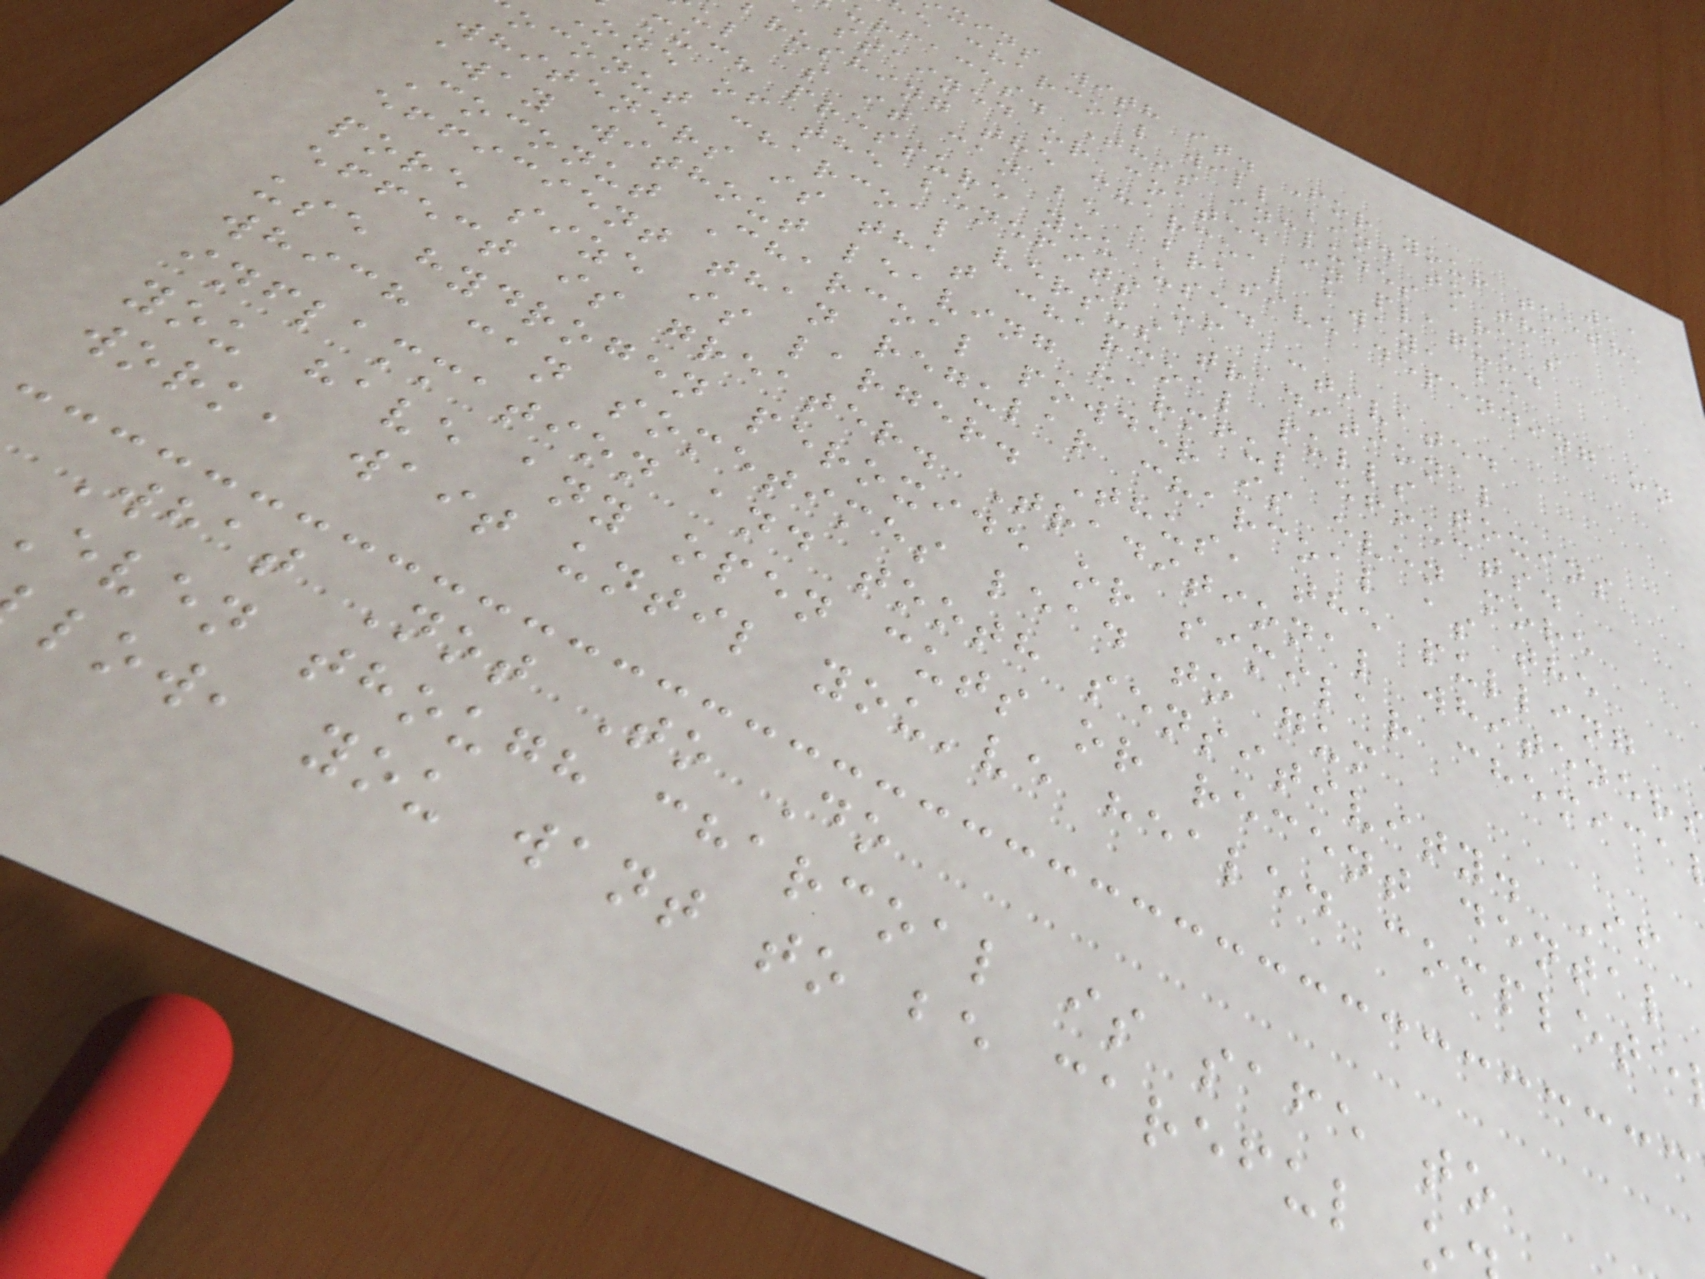11
xins with it. For your teeth,
e charcoal will bind to the
urfaces. This includes areas
stained or coated in plaque.
rushing the charcoal away, be
ul as it can be abrasive depending on
much pressure you use.
One of the benefits of activated
oconut charcoal versus traditional
whiteners is that charcoal pulls toxins
away without leaving harmful effects.
Coconut Charcoal powder is even more
efficient than regular charcoal as the
pore size is larger. Thus, the pulling
effect is greater. Traditional whitener
use hydrogen peroxide or similar chemica
which can sometimes lead to gum
inflammation and tooth sensitivity. If
you have any open cuts or recent dental
work, wait until you've healed complete
What Not To Do
even though charcoal is safe to
low, you want to be careful
